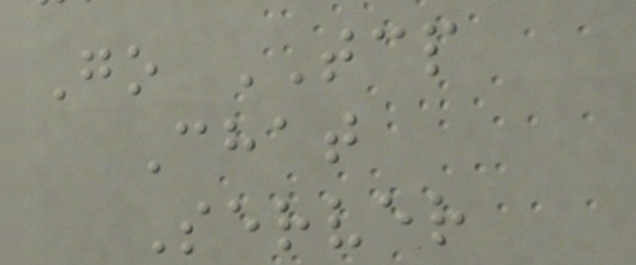Go TCP
Chat
Server
